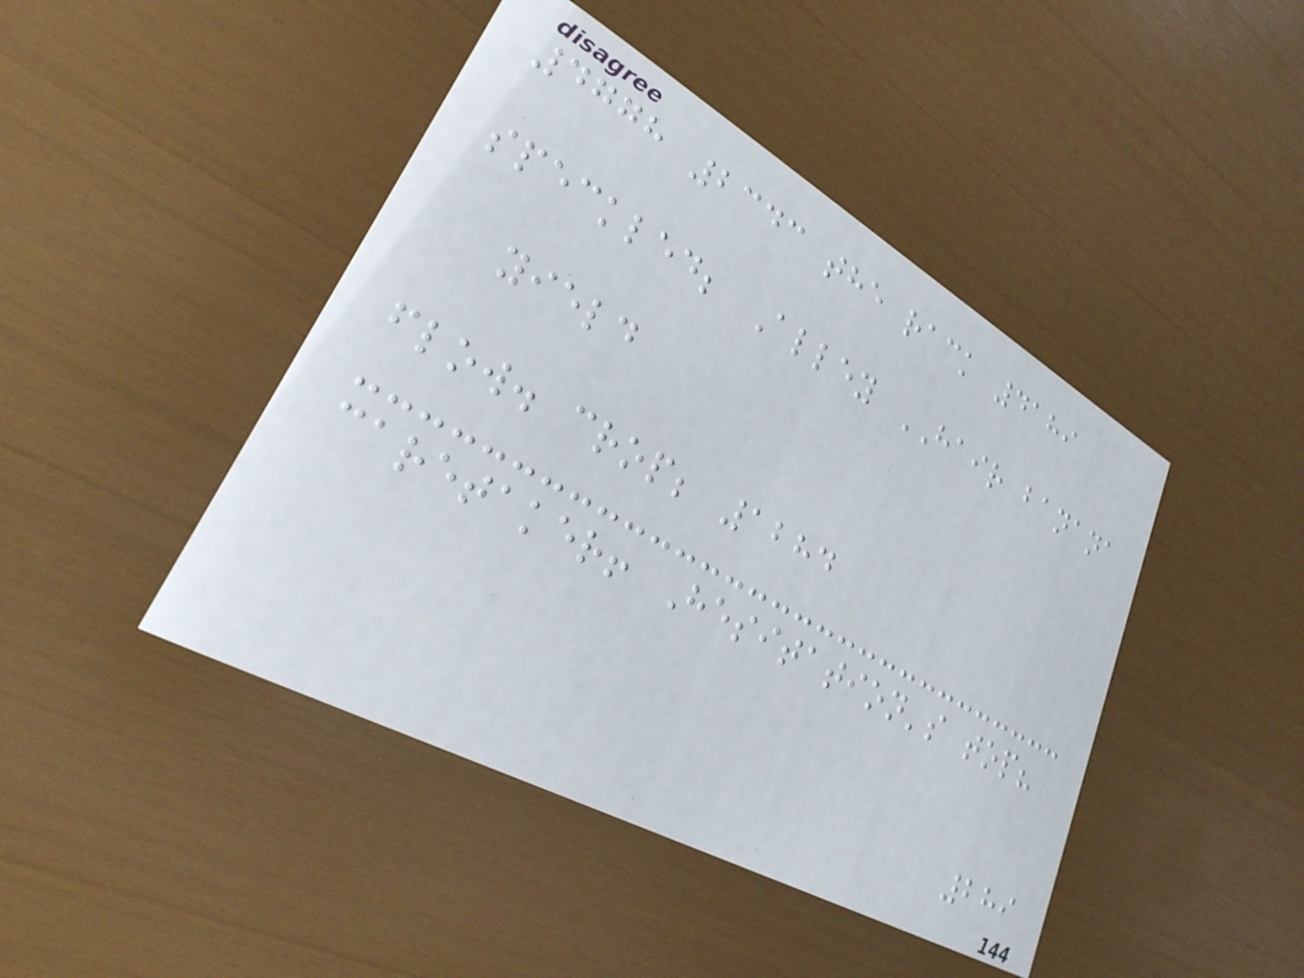4778 2343 the rack 4189
speckled; Alley HAIR banana
yield
flow. crop; 1284
caretaker! Hesitation's top?
289
